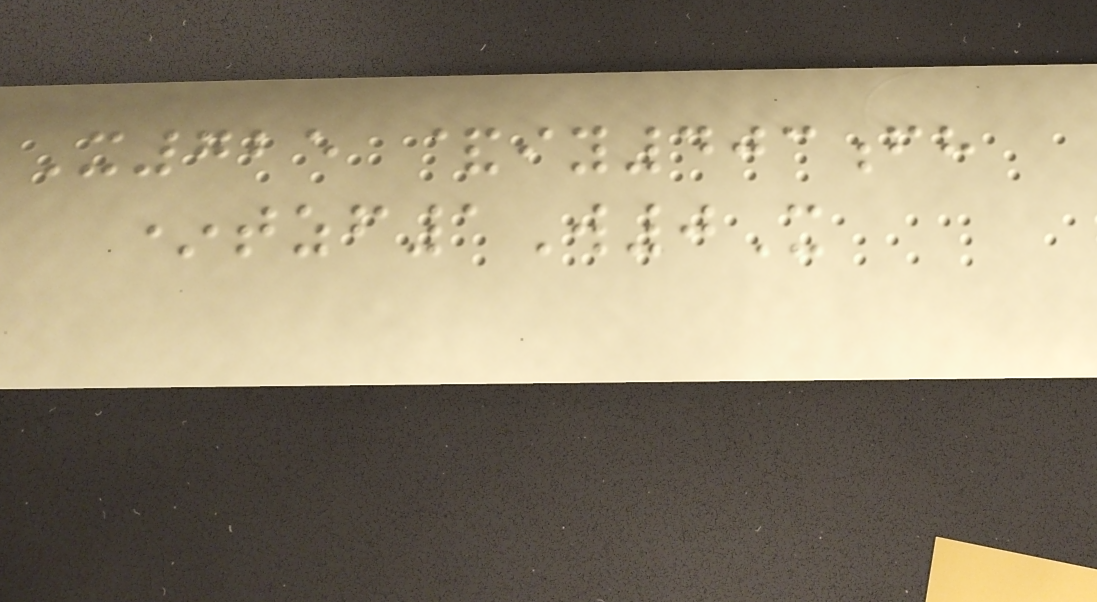X725 &iy403fh
*tzf1W0X
